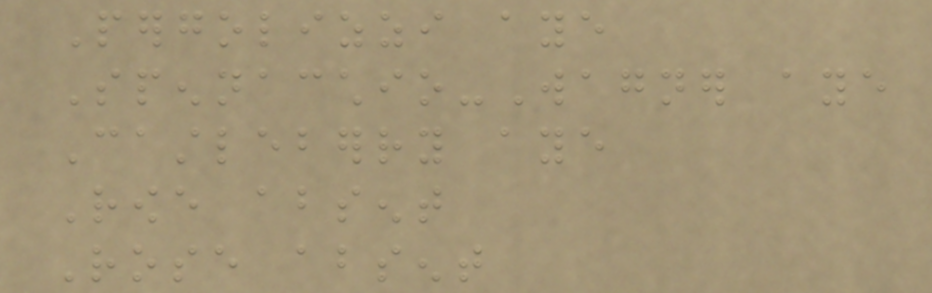Pergolizzi aye
Spennacchio-Wagner aye
Castleberry aye
Rowe absent
Rose absent
